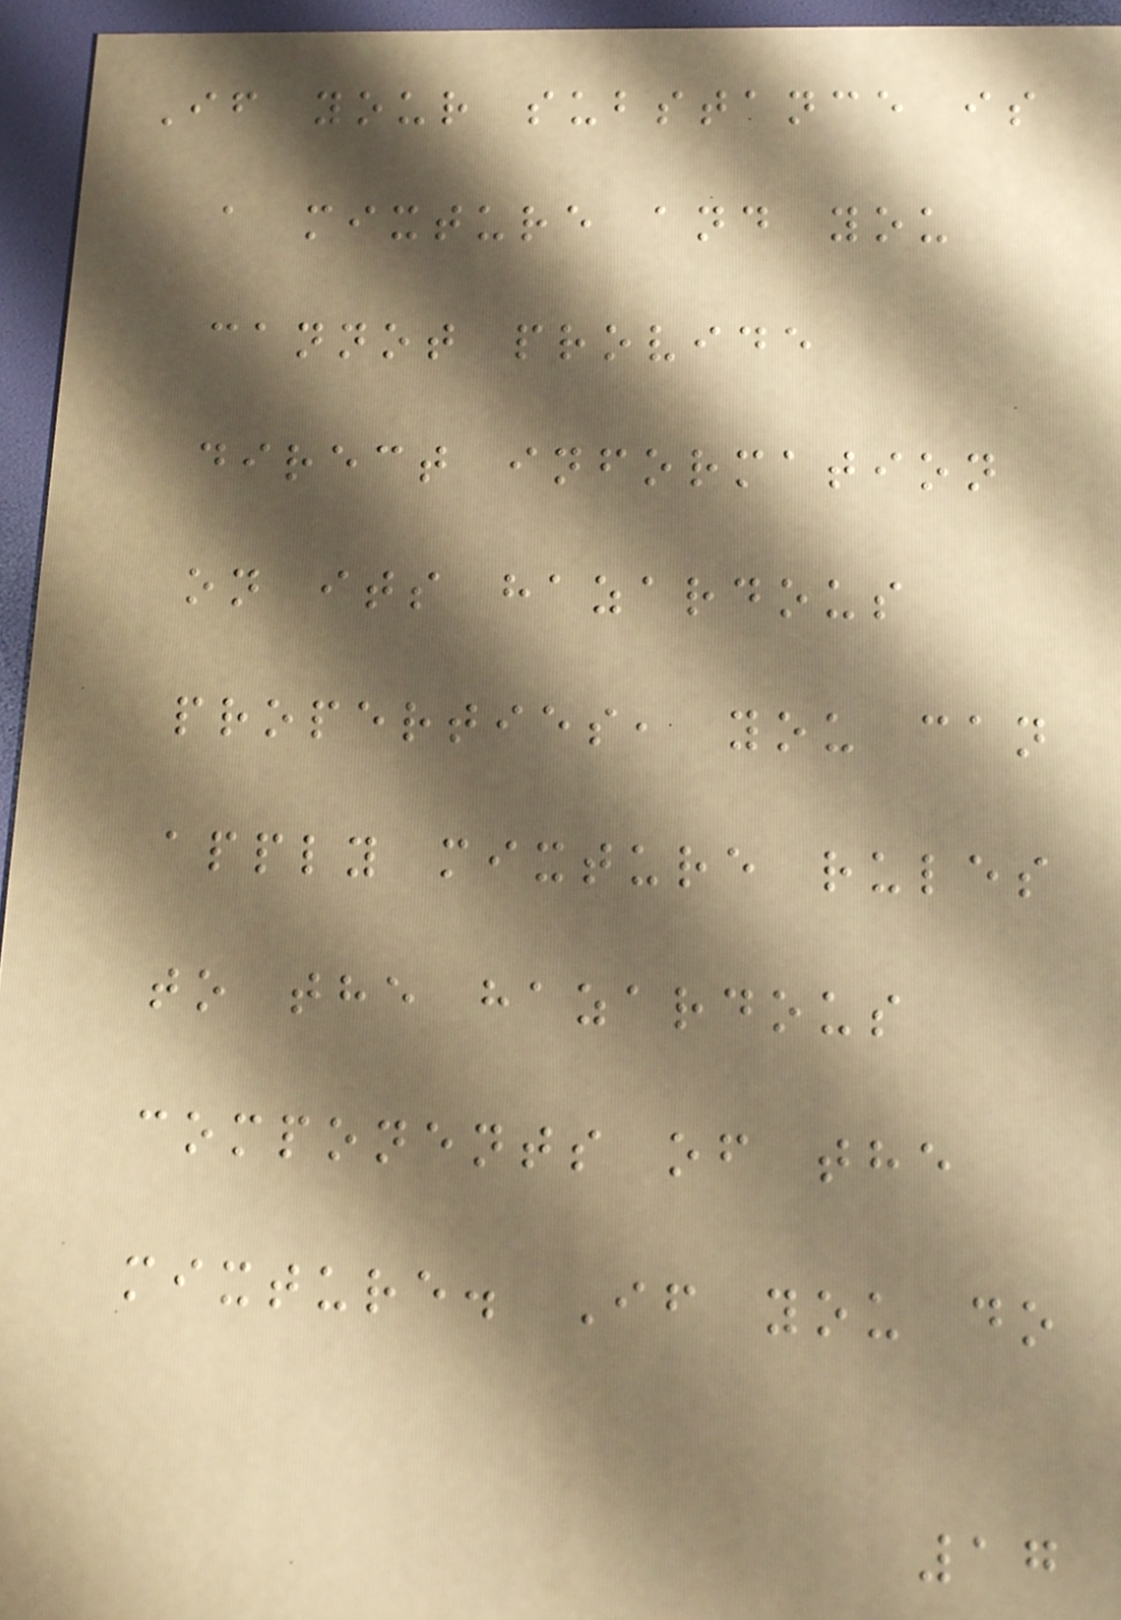If your substance is
a mixture and you
cannot provide
direct information
on its hazardous
properties, you can
apply mixture rules
to the hazardous
components of the
mixture. If you do
17
